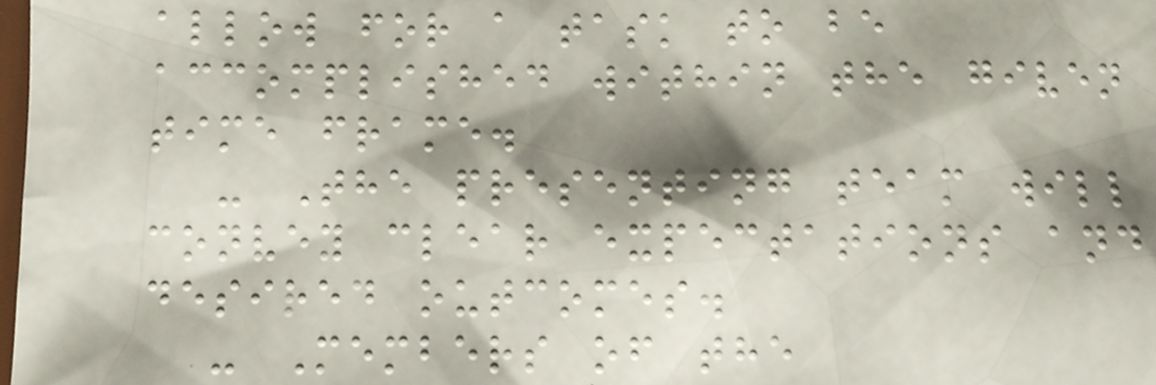allow for a task to be
accomplished within the given
time frame.
- The presenting team will
convey clear expectations and
desired outcomes.
- Members of the
